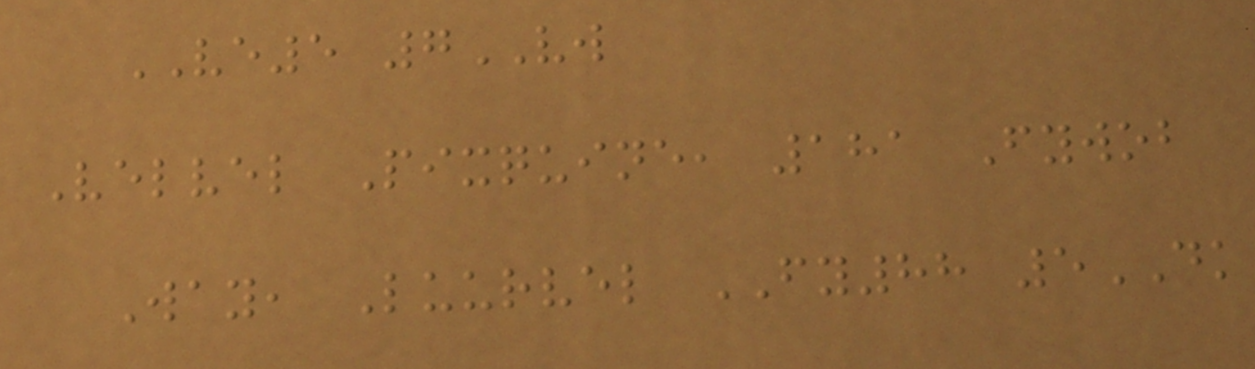VE5 7VW
Velvel Pixquine, 181 Fywob
Way, Luurvel FY88 5DK
